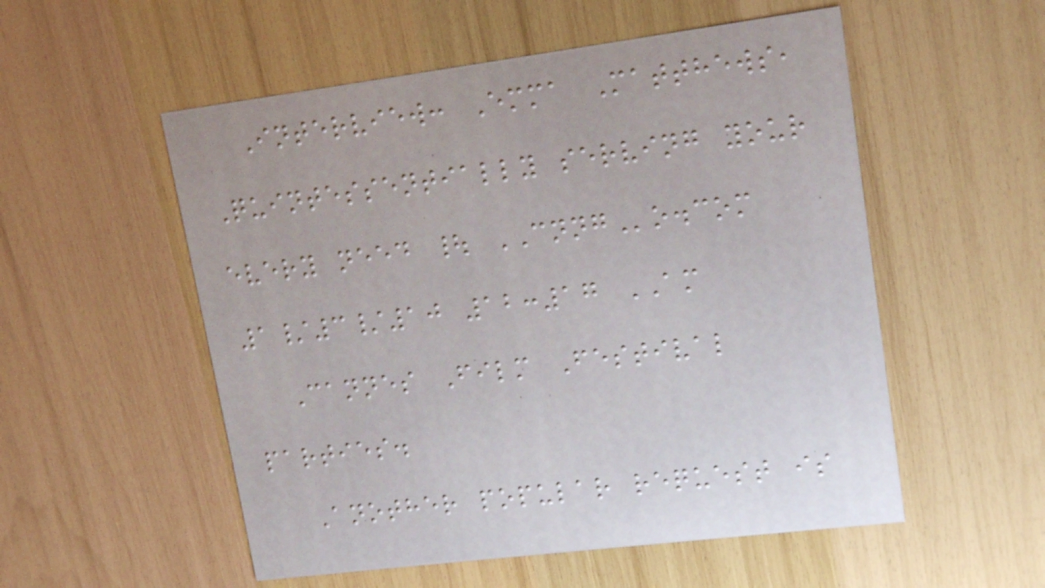Interview: Emma Matthews,
Quintessentially serving your
every need | CNNGo.com
1/3/10 12:17 AM
Cannes Film Festival
parties.
Another popular request is
